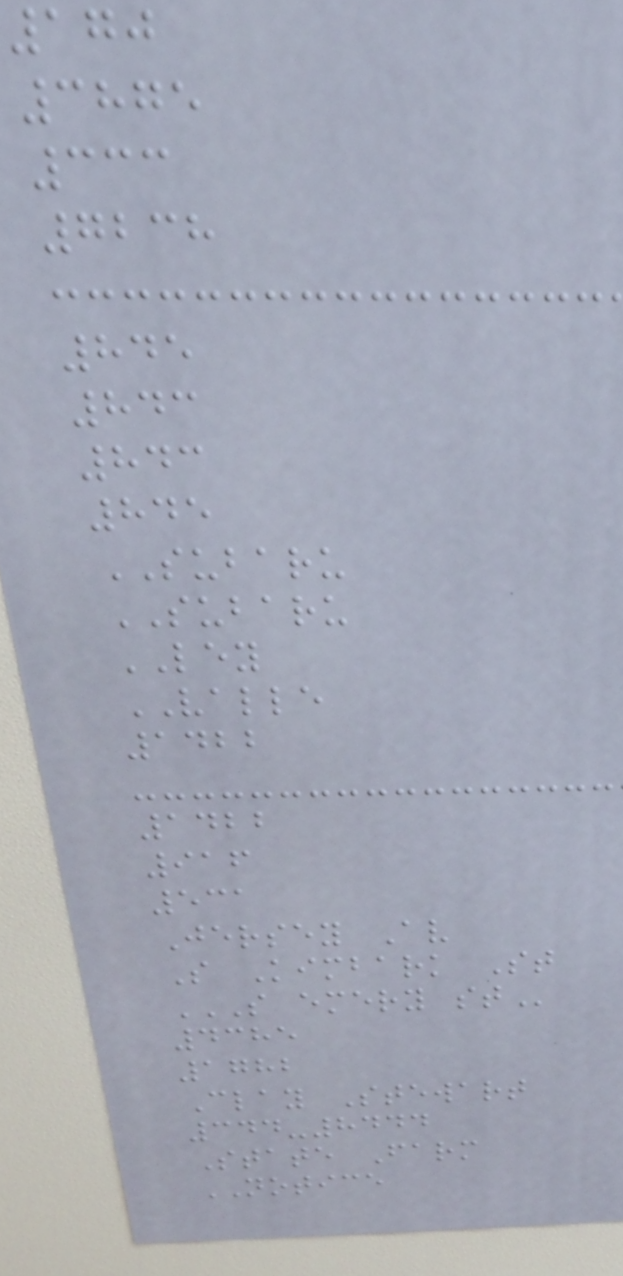170
3875
333
7238
845
843
843
845
SUBARU
SUBARU
LEY
VALLE
1422
1422
916
531
Jersey Av
S Kimbark St
S EMERY ST
4385
1782
Clay Stewart
344-8444
State Farm
NOTICE
